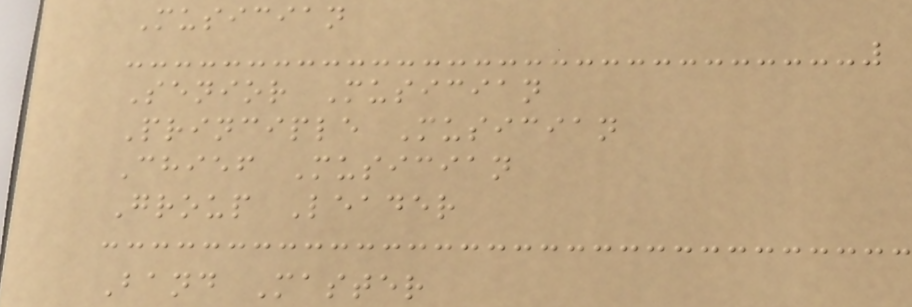Musician
Senior Musician
Principle Musician
Chief Musician
Group Leader
Band Master
